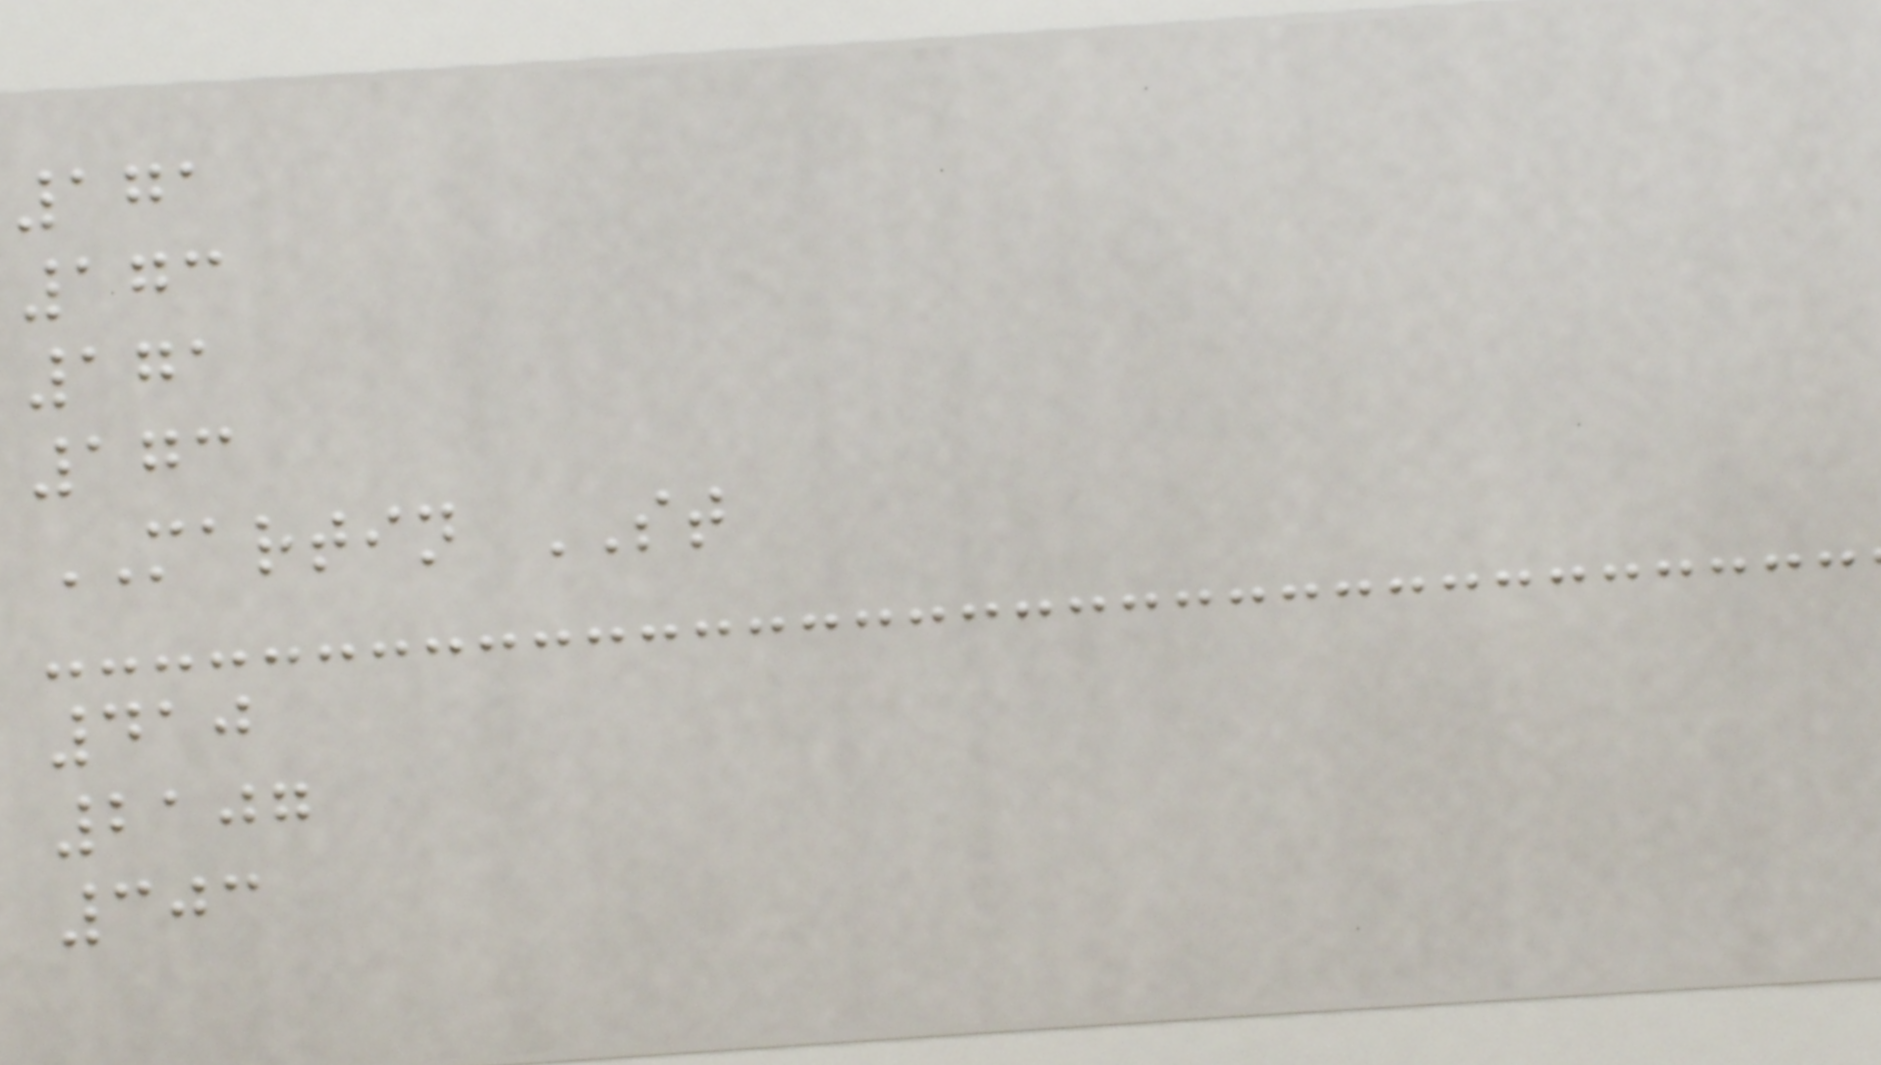171
173
171
173
MARTIN ST
410
2107
303
